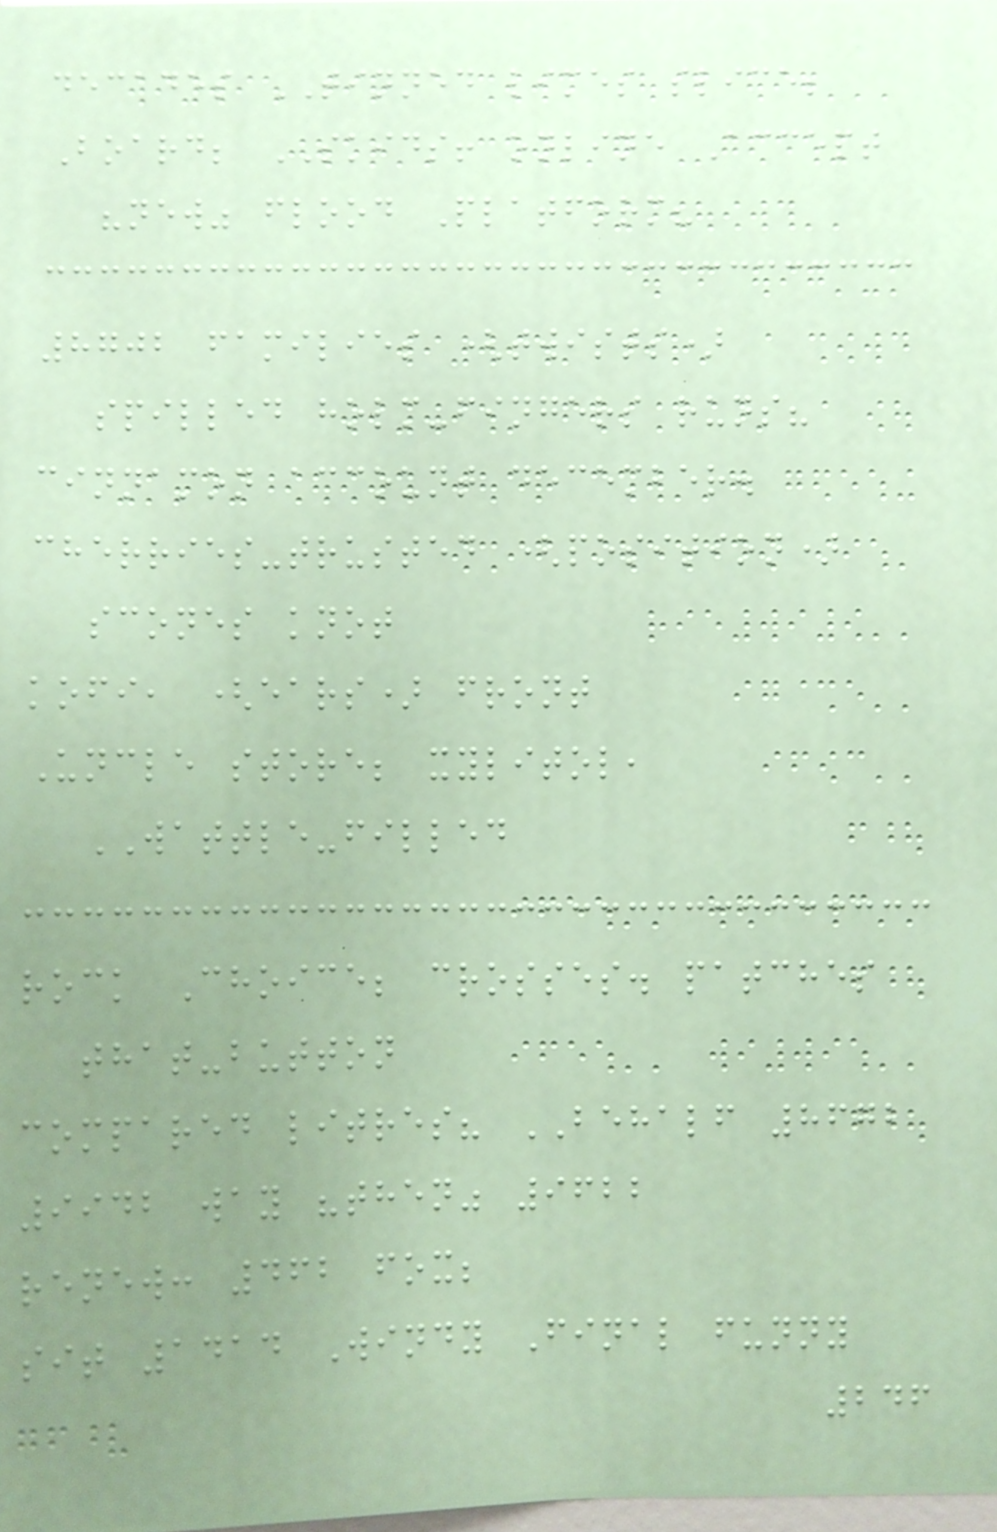decades TINNED limes slice;
Board; SKIDS! online Accept
"new" flood Platform?
8702 families (twists)
spilled holm-fingers runs?
cinnamon account december.
cherries-trusted (position)
scones knot
kofi, (ears) front
Uncle store; xylitol,
WATTLE-filled
rock Choice; crosses. patches
that-button
compared litres? BEHALF 8672
9942 way "then" 9622
renew: 462 fox;
sit 1414 Windy Final funny
246
